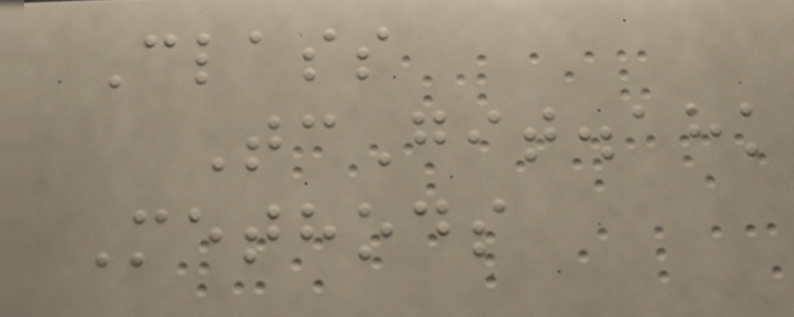Class
TcGit.ahk
Methods
